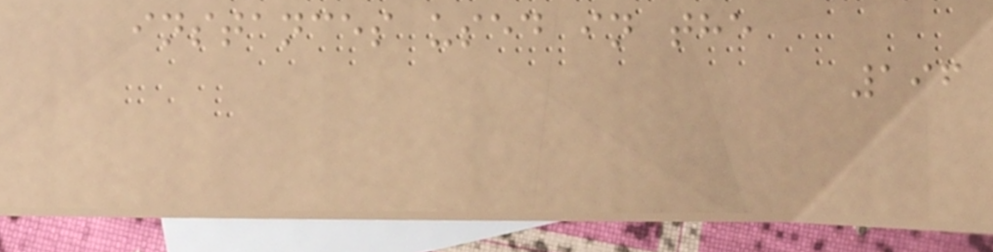instances used in the
196
